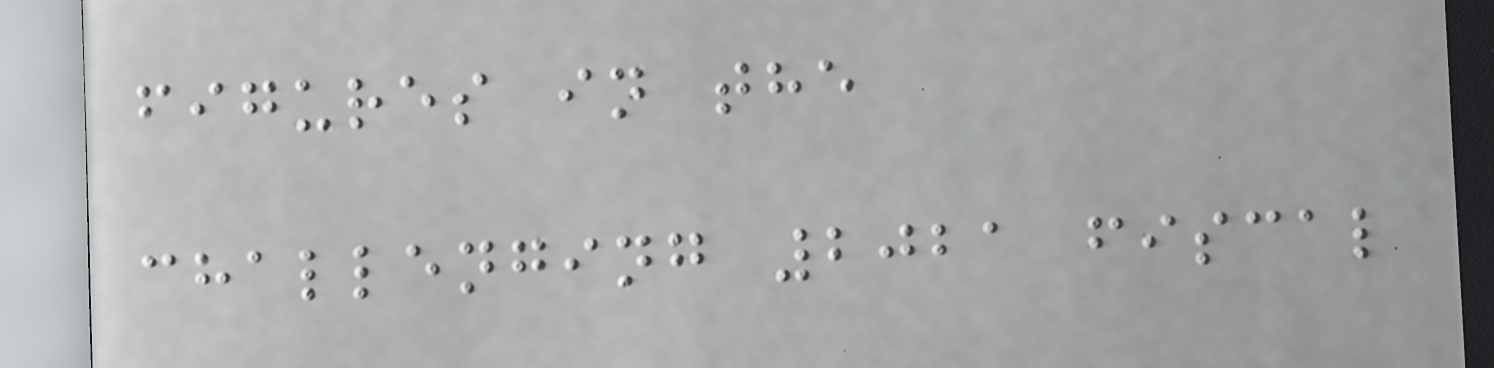figures in the
challenging 2021 fiscal
